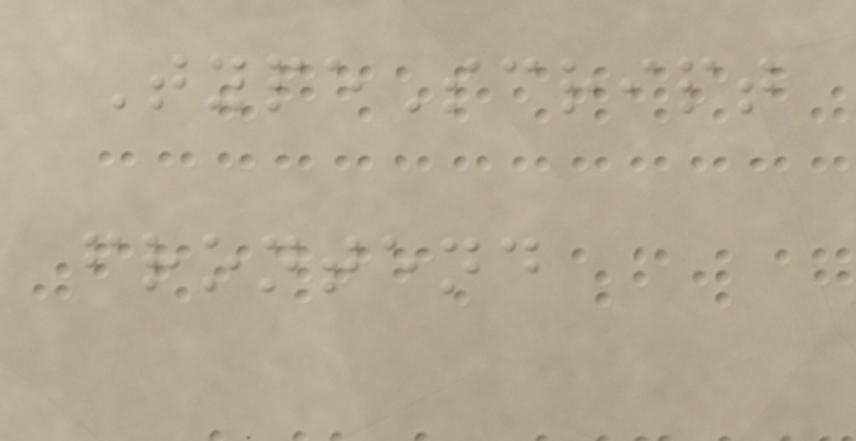TypeScript
frontend
